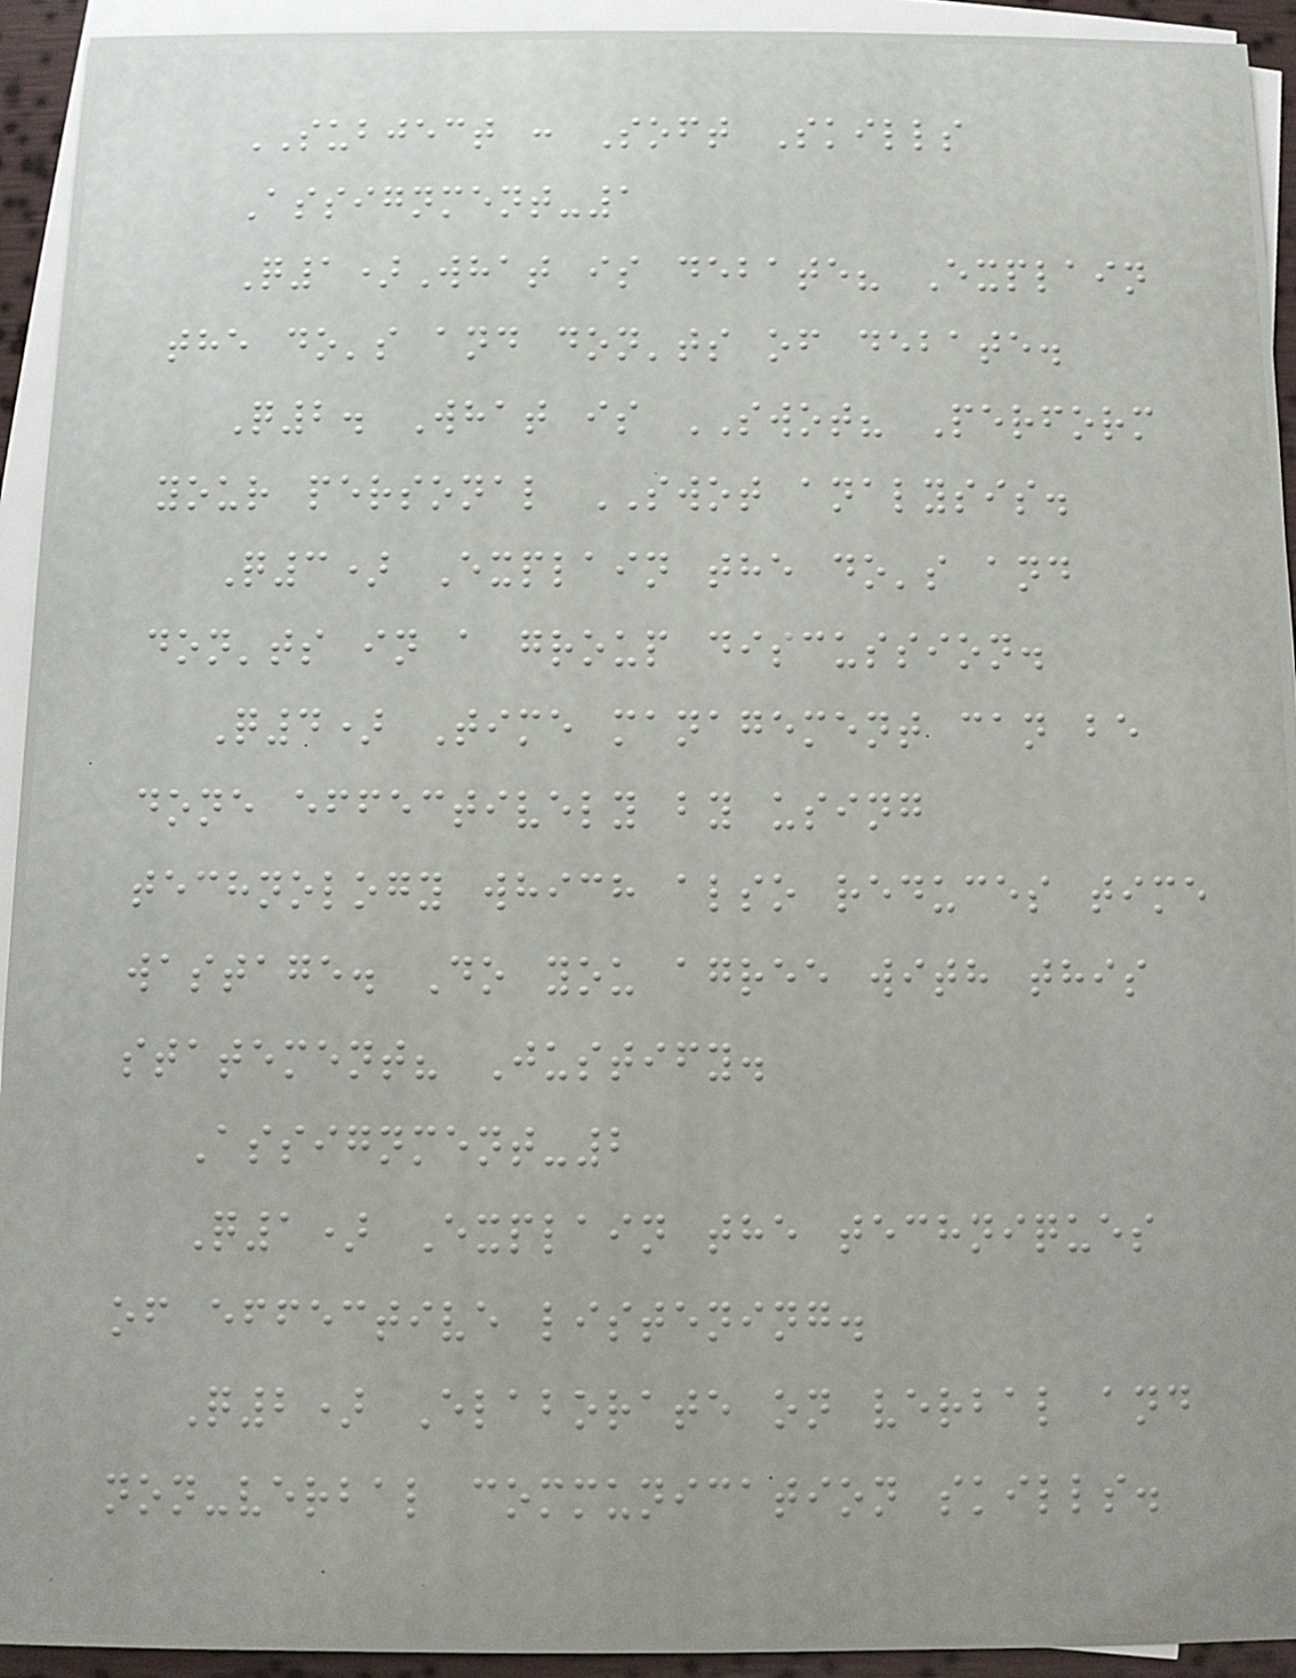SUBJECT : Soft Skills
Assignment-1
Q1)What is debate? Explain
the do's and don'ts of debate.
Q2. What is SWOT? Perform
your personal SWOT analysis.
Q3) Explain the do's and
don'ts in a group discussion.
Q4) Time management can be
done effectively by using
technology which also reduces time
wastage. Do you agree with this
statement? Justify.
Assignment-2
Q1) Explain the techniques
of effective listening.
Q2) Elaborate on verbal and
non-verbal communication skills.
